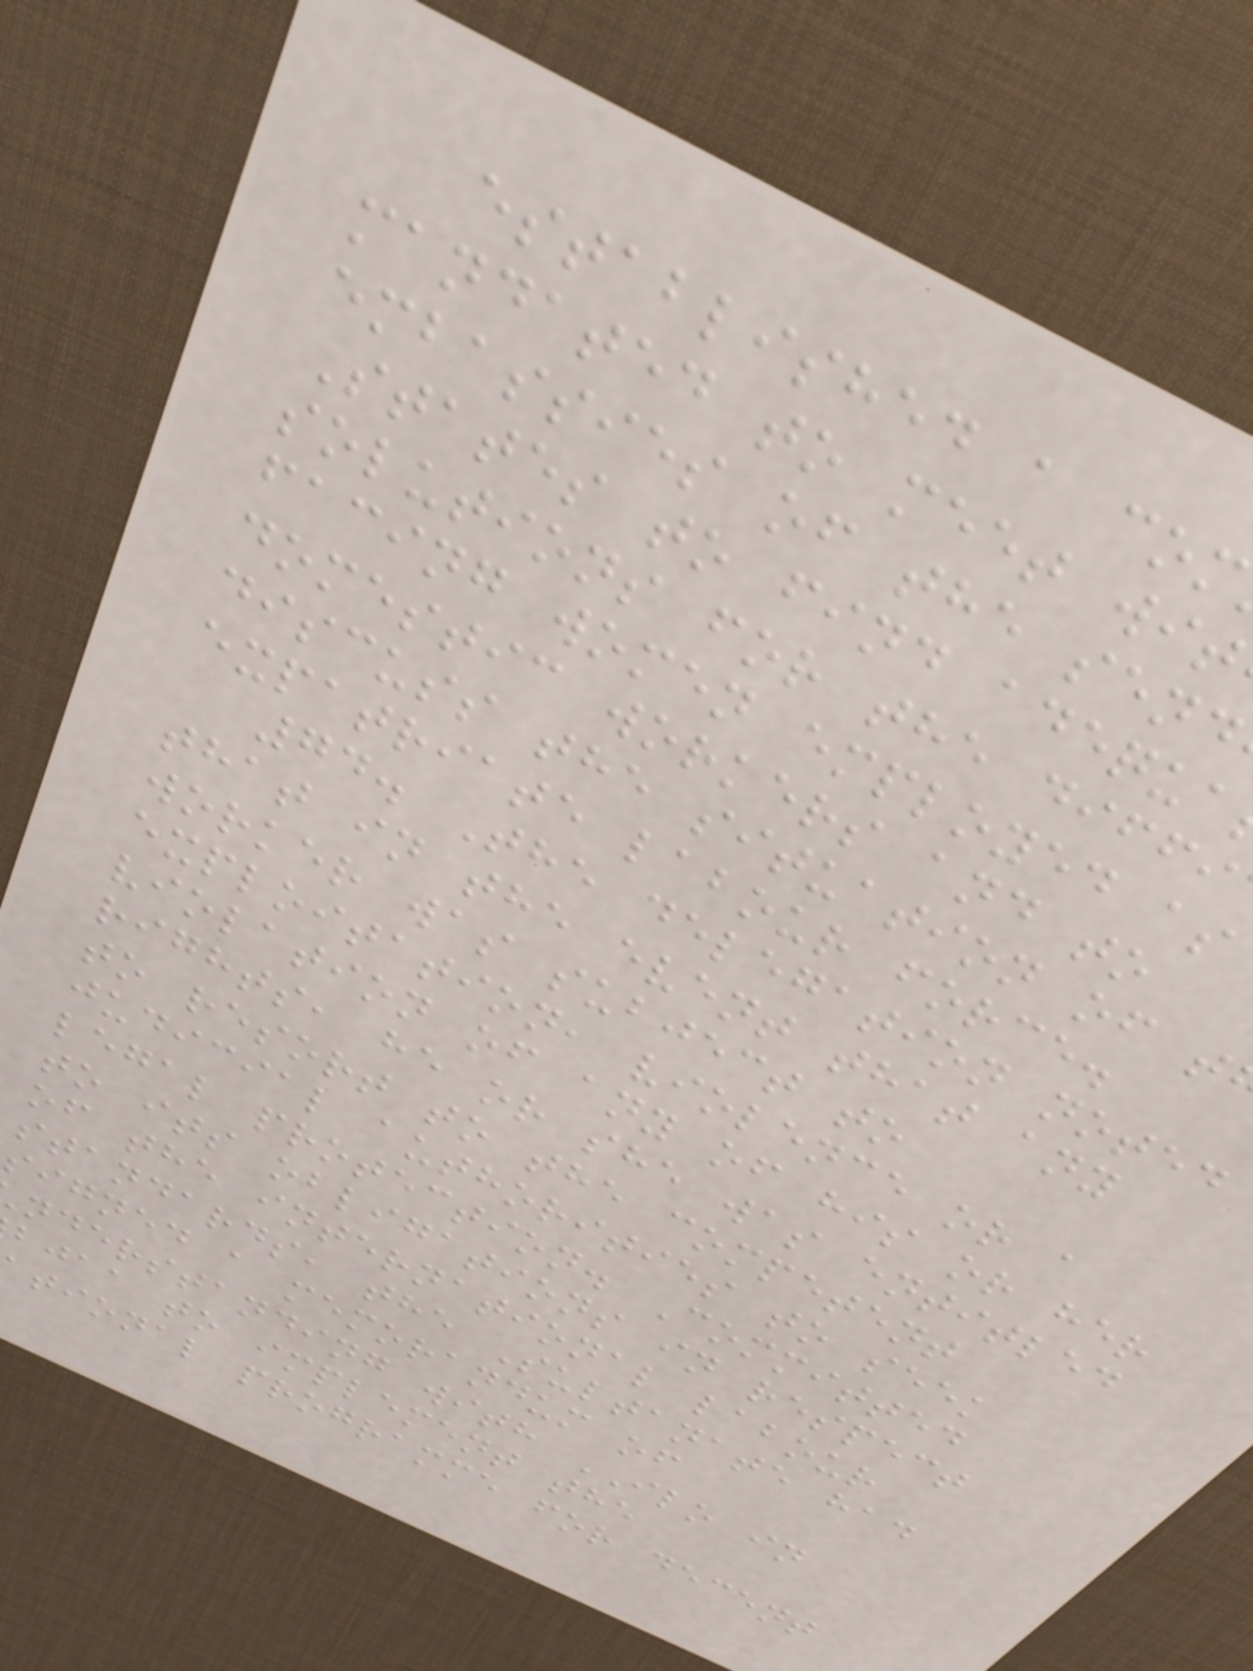established a com
mandated to meet wit
embassies of the send
States to find adequa
solutions for the diffi
facing women employed as
domestic workers and to
discuss the situation of t
expatriate labour force.
74. The delegation noted
that in the event that any
worker was subject to
exploitation, violence or a
violation of any of his or her
rights, he or she was entitled
to resort to the competent
judicial authorities to seek
legal protection. Committed
to its obligations in respect
of the international labour
standards, the Sultanate had
signed a memorandum of
nderstanding with ILO in
bjaa to implement the
tional programme for decent
